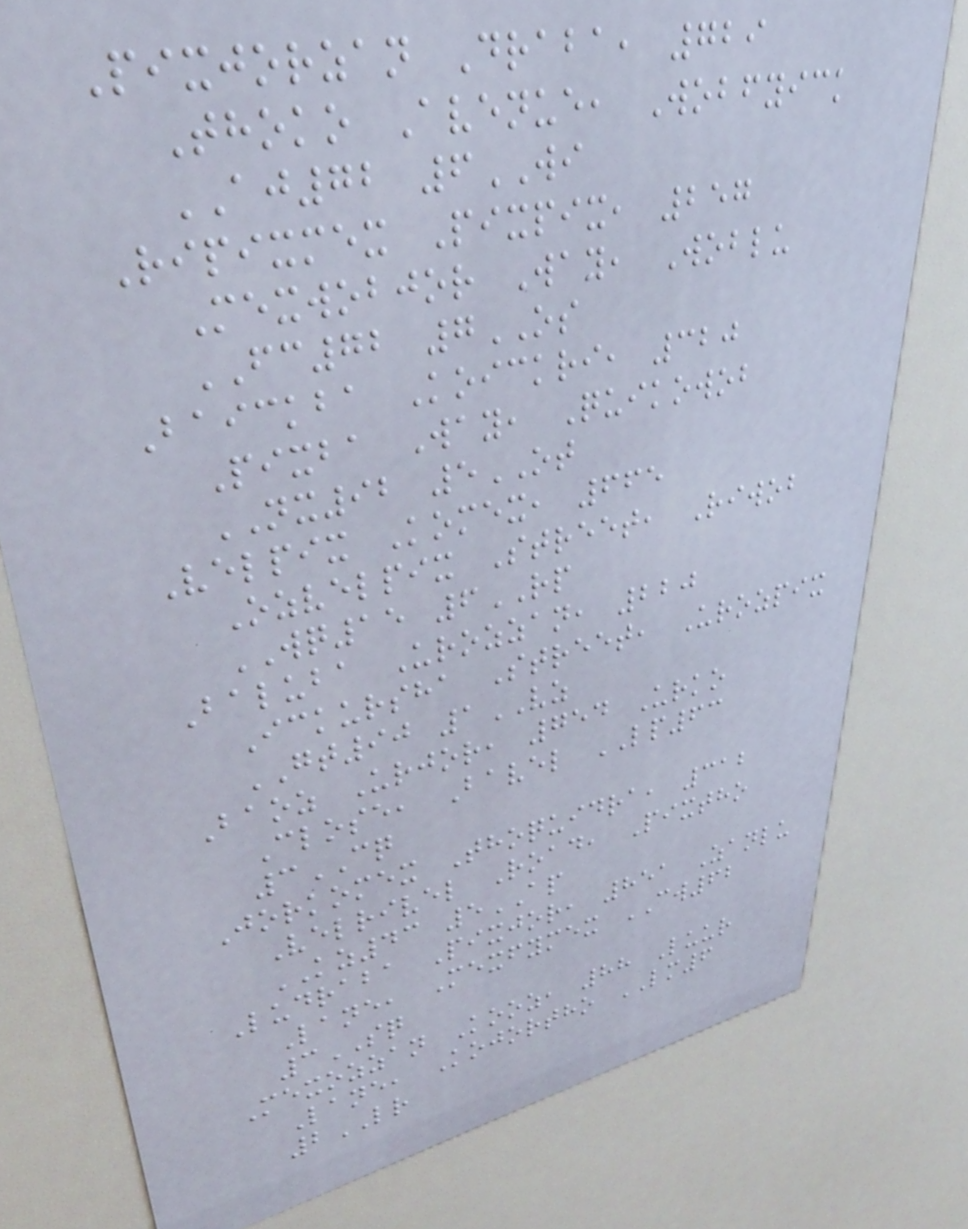Pixjorzan Draba, 729
Thoko Avenue, Wobfyick
AJ72 6WI
Ripixmex Pixpix, 257
Mexwobjor Way, Woblu
FC72 7OS
Baickba Koickri, 320
Pixba Way, Quikowob
NX92 5OT
Velpix Komex, 665
Ozvelpix Street, Riwob
WQ15 6RP
Baluba Urozzan, 220
Ickursha Street, Urozpix
GT90 1VZ
Baoz Urjor, 754 Urko
Close, Bavel LP63
3CQ
Jorkomex Thoquidra, 312
Velrivel Road, Pixtho
KZ43 5AP
Ludraba Pixjor, 851 Zanlu
Lane, Mexfymex CW62
3SQ
Mexozzan Kooz, 88 Luur
Lane, Kojortho LM6
2LR
